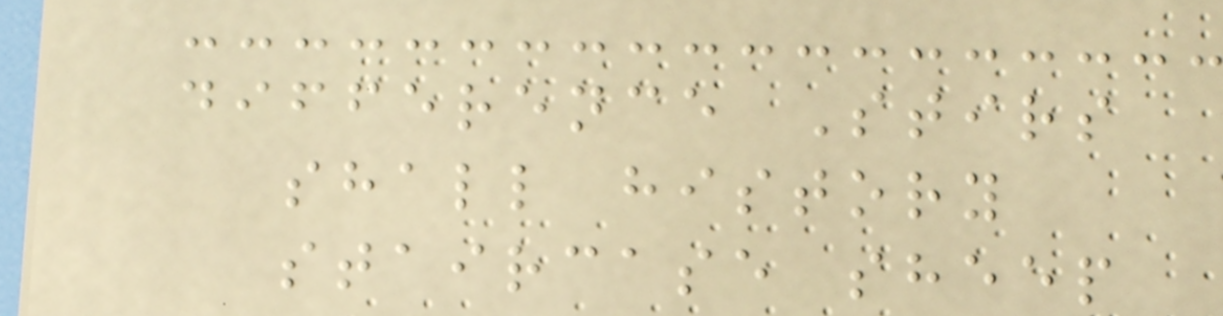difference Stirs
shall history
staircase sheep
